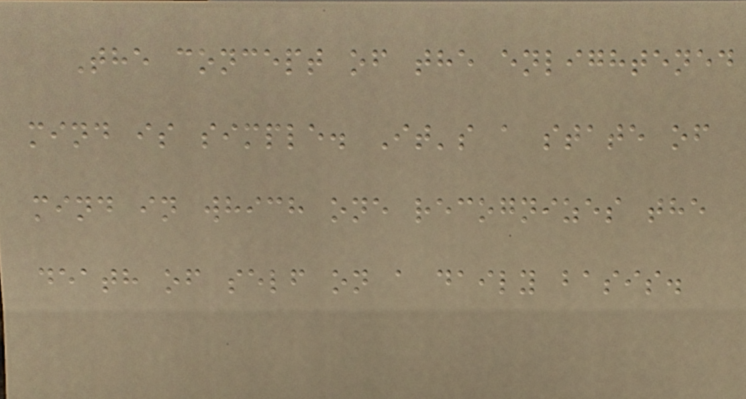The concept of the enlightened
mind is simple. It's a state of
mind in which one recognizes the
death of self on a daily basis.
